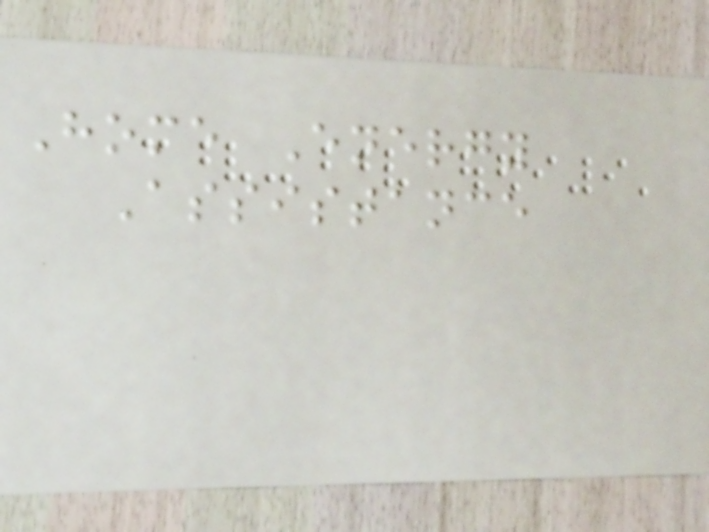Home Energy
Assistance
